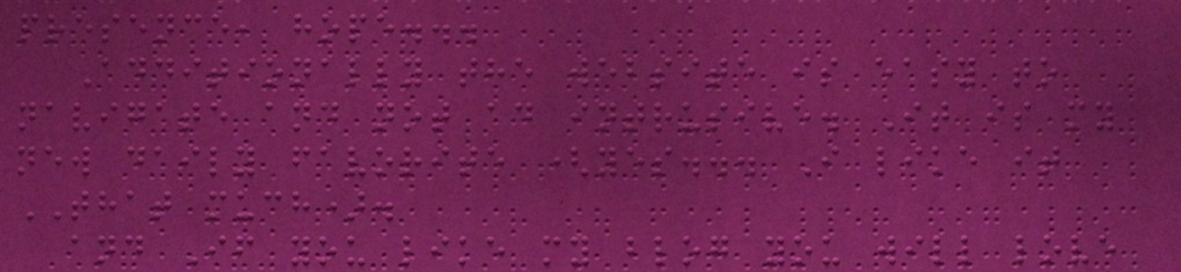presence, hope...
Additionally the website is easy to
navigate and not ad intrusive. It is my
new daily favorite (yes... I like it
THAT much).
and If you like my blog you will love
